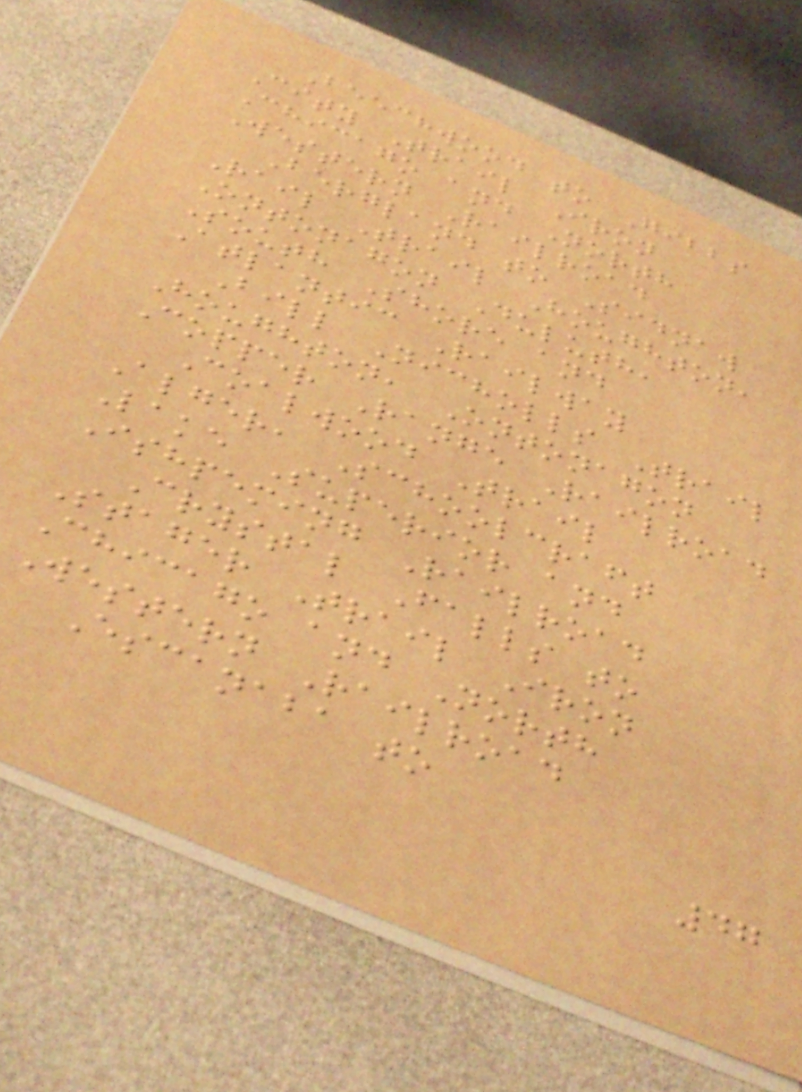Beechwood to Gibbs
City Trail Iron
Chicago and North
Western Railroad
Bergland to Sidnaw
Rail Trail Houghton,
Ontonagon Duluth,
South Shore and
Atlantic Railway
Bill Nicholls Trail
Houghton, Ontonagon
Copper Range Railroad
Coalwood Trail
Alger, Schoolcraft
Lake Superior and
Ishpeming Railroad
Crystal Falls to
Stager Trail Iron
Chicago and North
Western Railroad
Escanaba to
47
